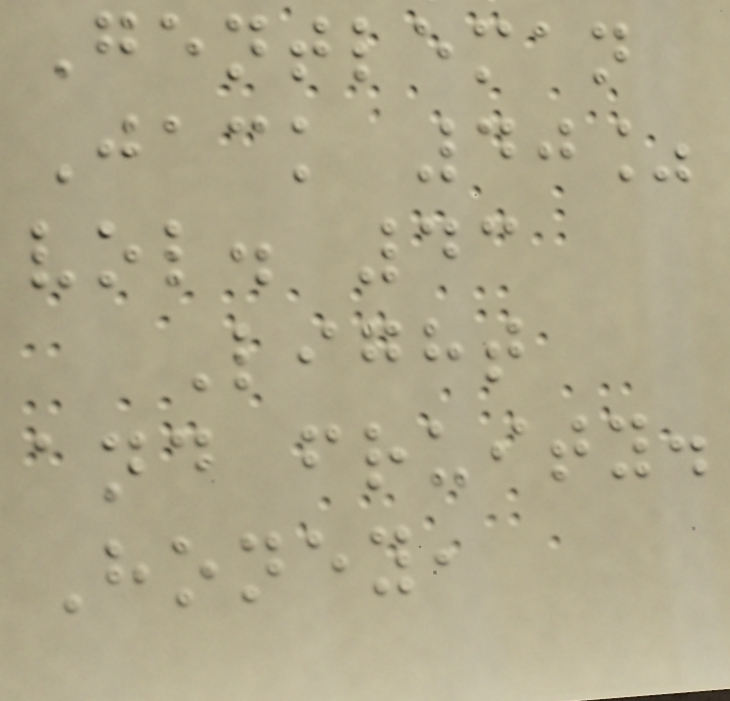Gentleman
Jack 40%
vol. 43
Light
and fruity.
Honey,
